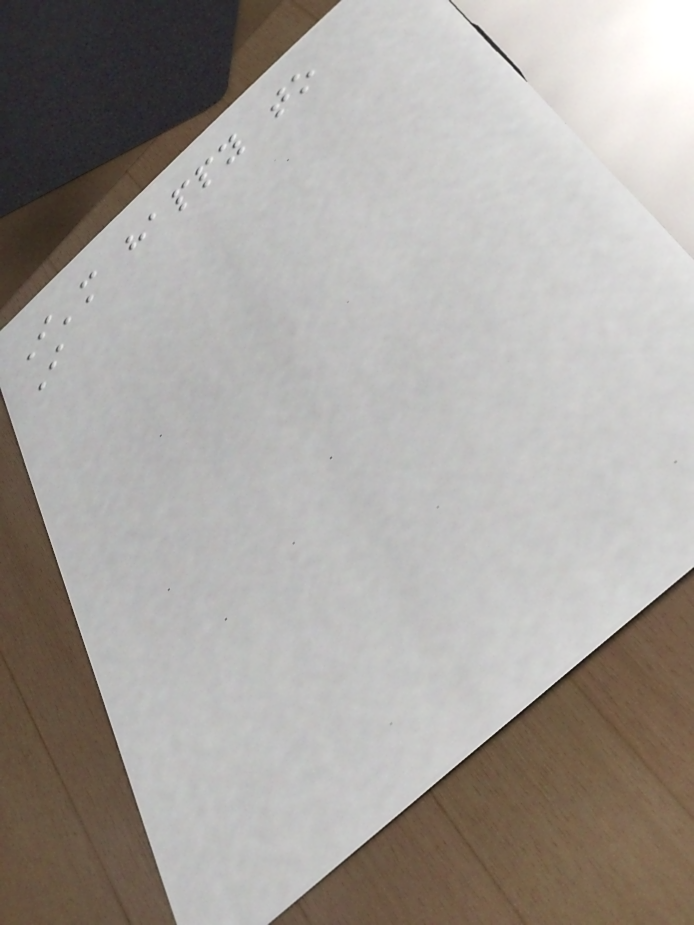I'm happy to
I
